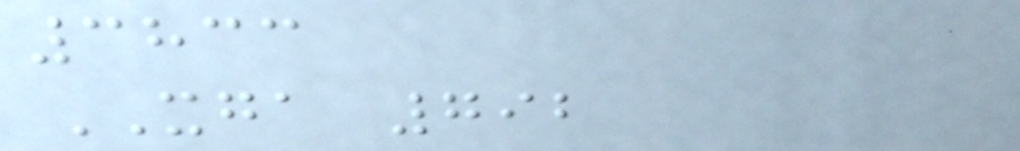3833
XGA 792
